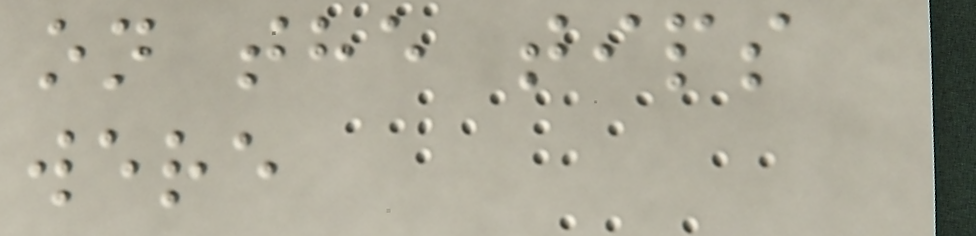on the tips
were
